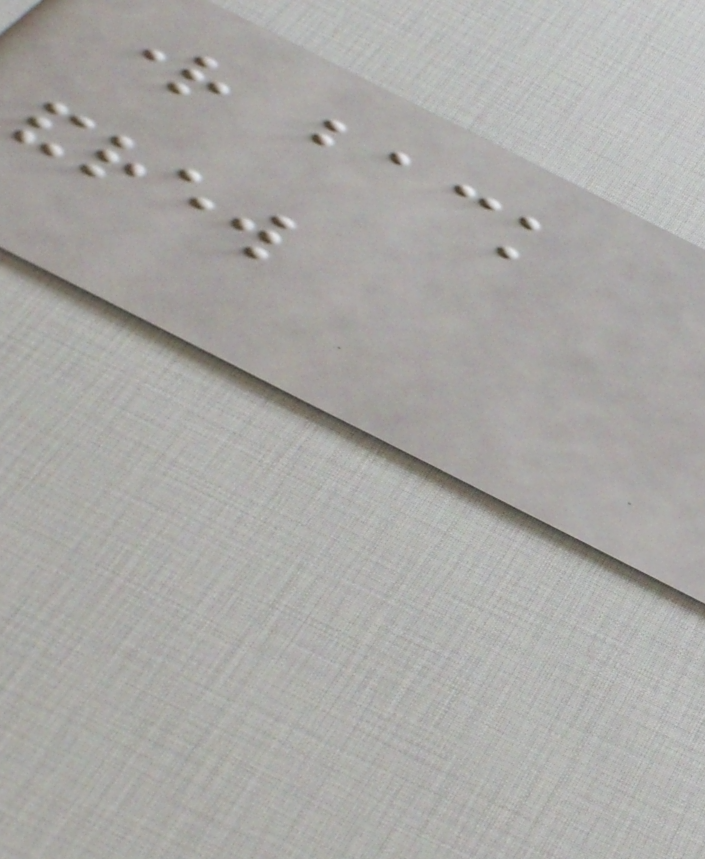right back
andrew
